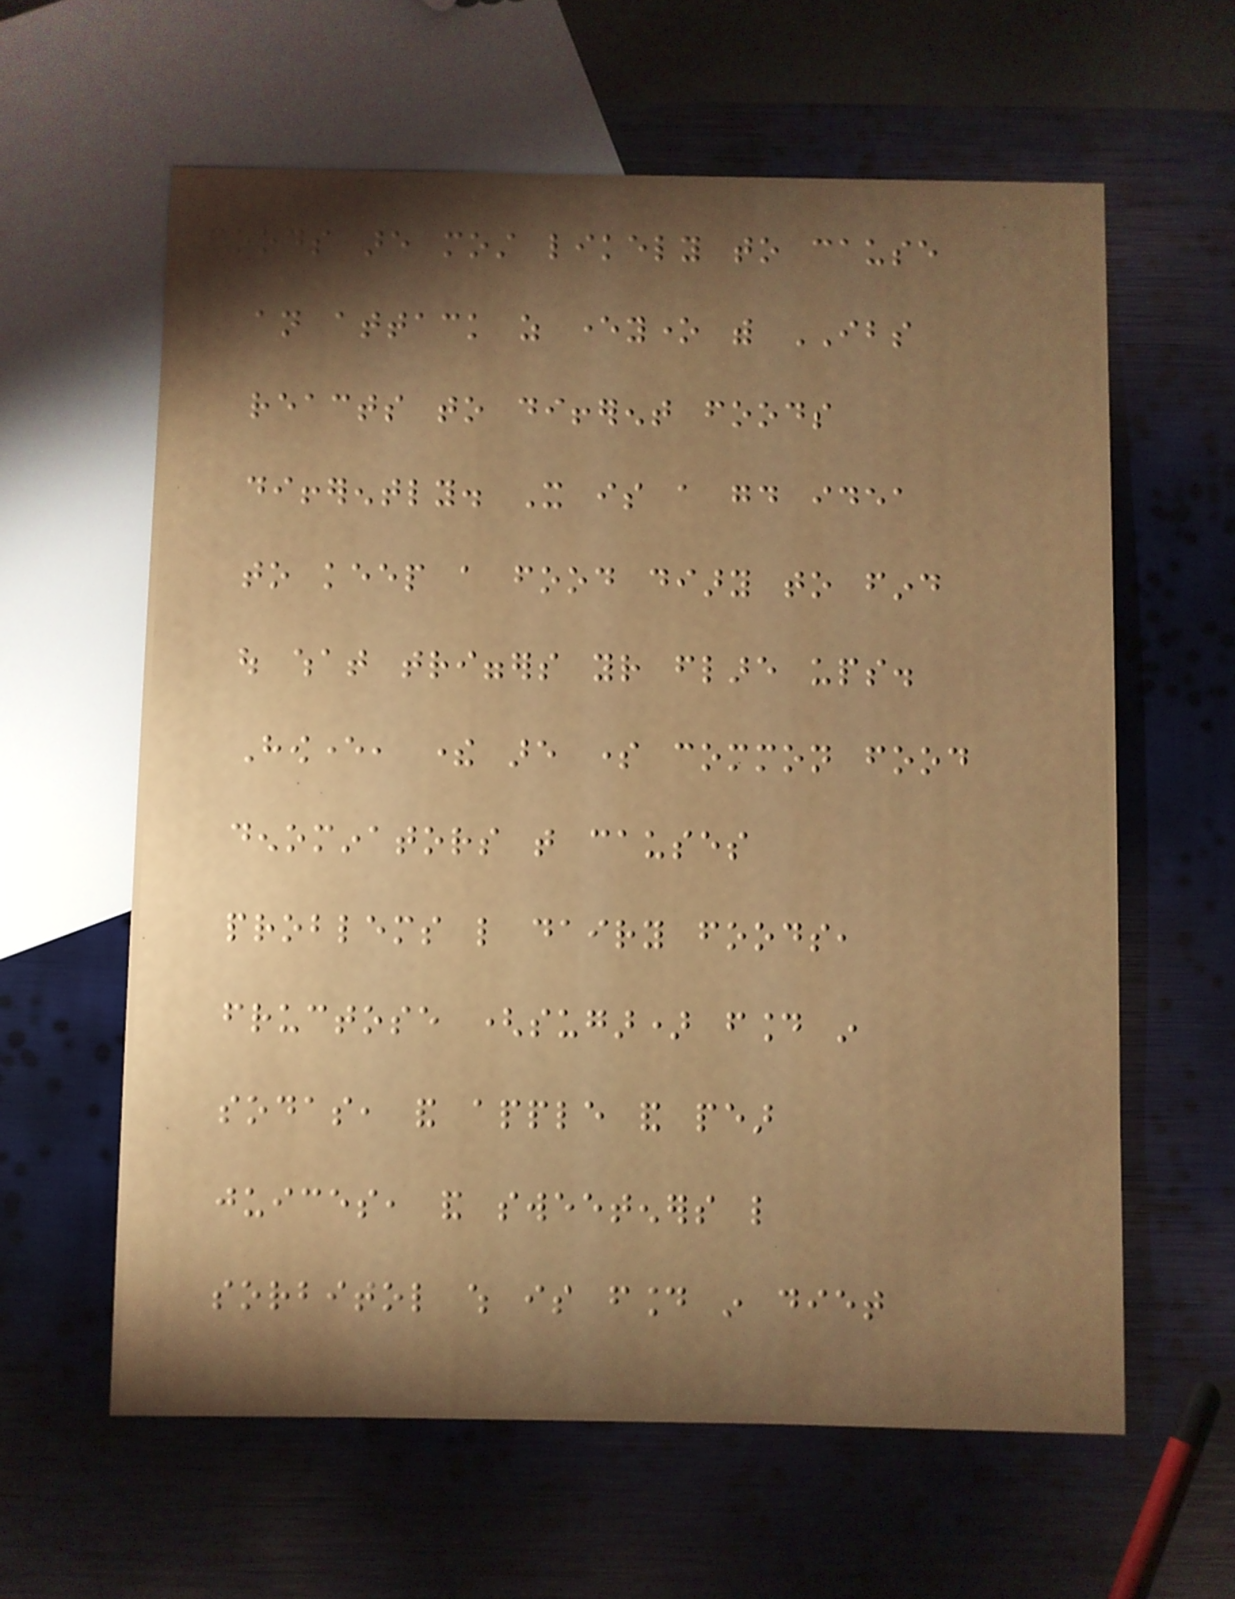foods are most likely to cause
an attack as everyone with IBS
reacts to different foods
differently. It is a good idea
to keep a food diary to find
out what triggers your flare ups.
However, there are some common food
denominators that causes
problems like dairy foods,
fructose (sugar) found in
sodas, and apple and pear
juices, and sweeteners like
sorbitol which is found in diet
